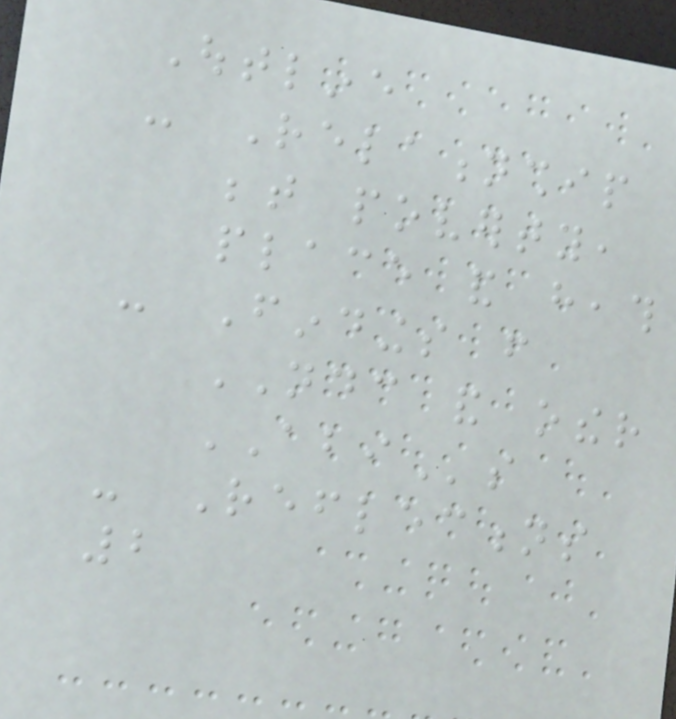Outline
- Relationship
between poverty,
place and heath
- Findings from
NDC and other
ABIs
- Reflections
2
